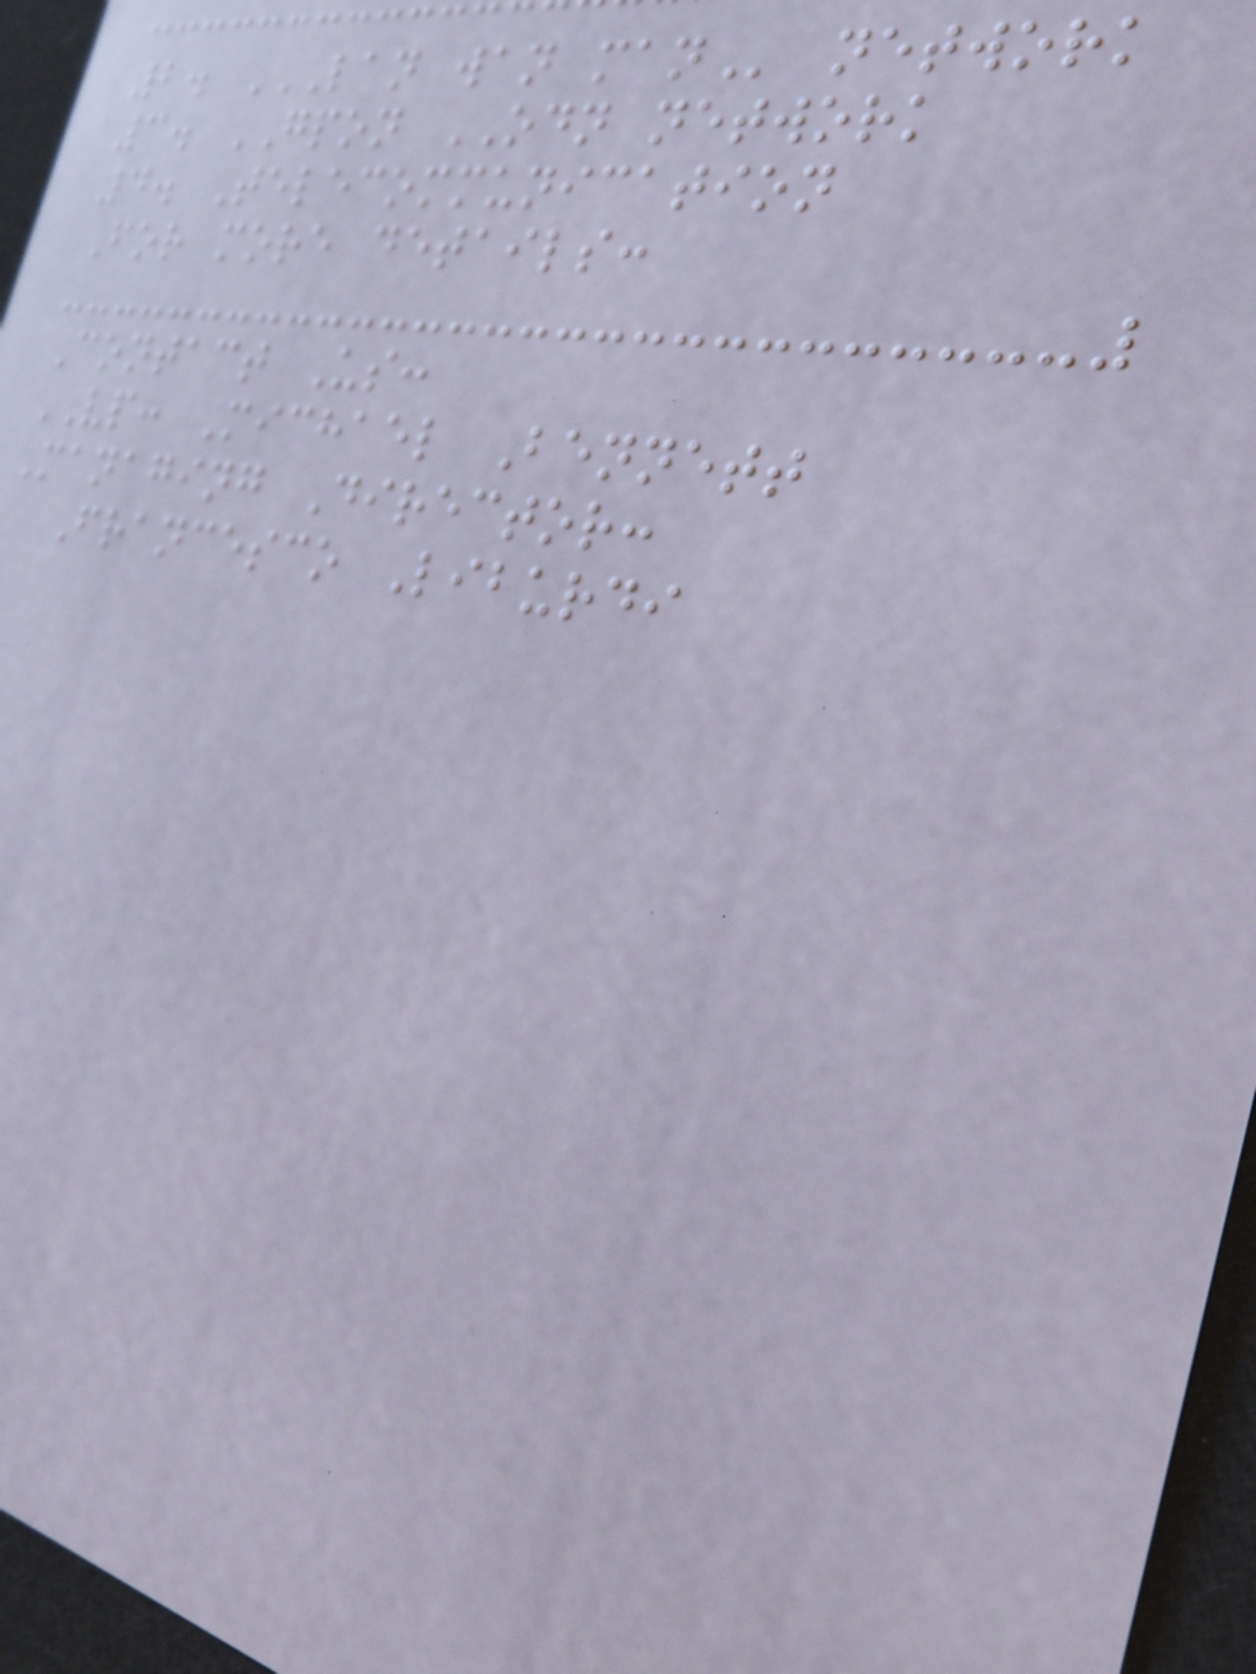2. LAN WAN MAN network
3. GPON ODN network
4. Telecommunication
For more details:
Contact Us:
VP: Michael Bennett
Managing Director:
Francesco Liburdi
